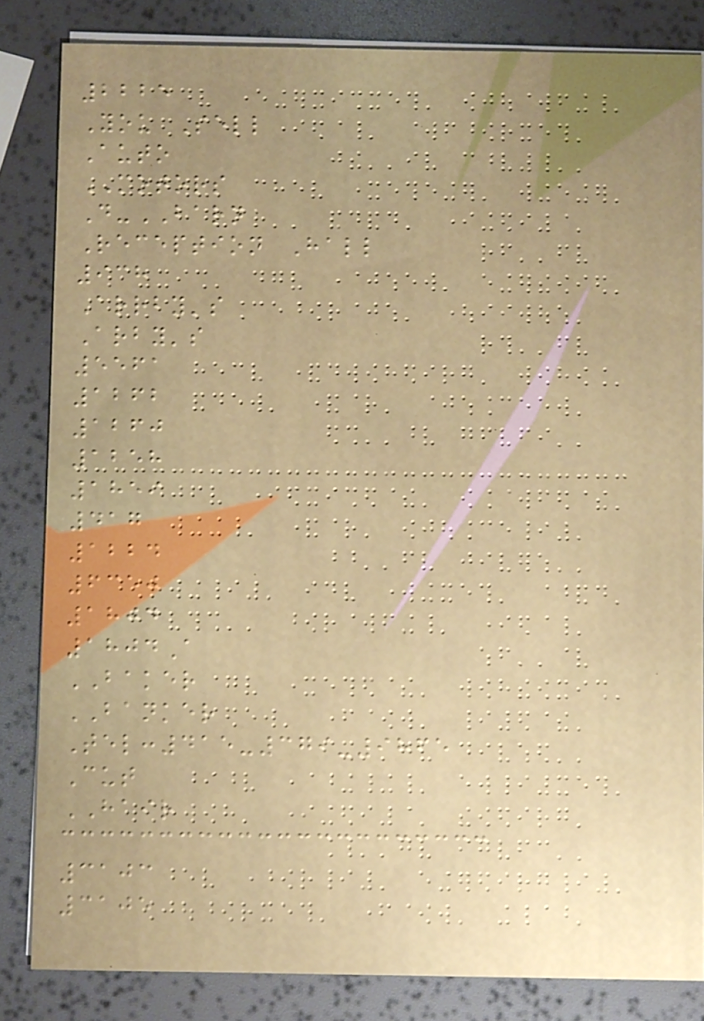2225
You Sell
Auto
MOTORS
D-BARN
Reception Hall
938
Arrby's
Arby's
5561
1262
1260
1258
1859
417
1224
6350
1804
1804A
BAKER
BANKER
Tel:415-379-9865
Cut
HAIR
3103
3105
